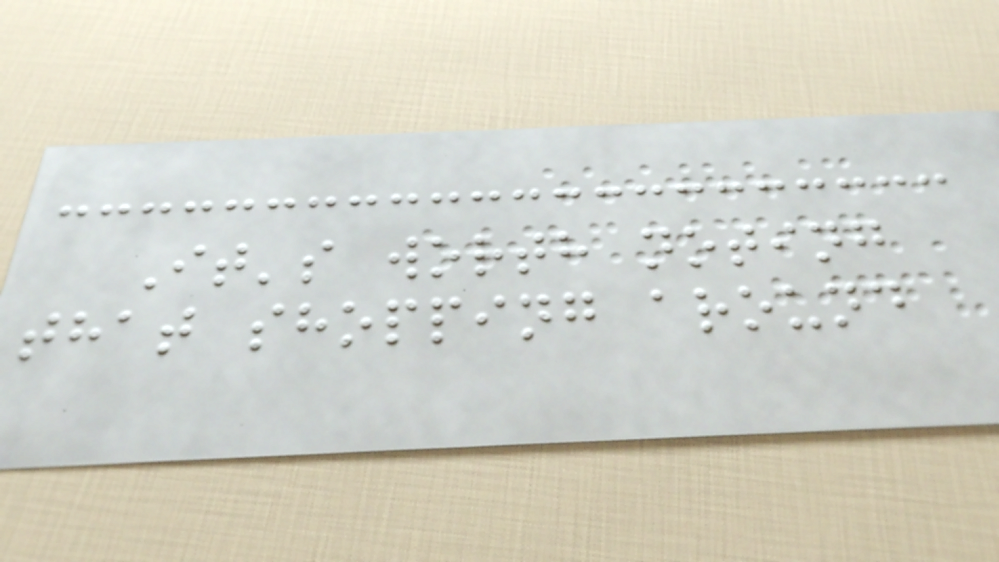It's worth noting
that shopping around
